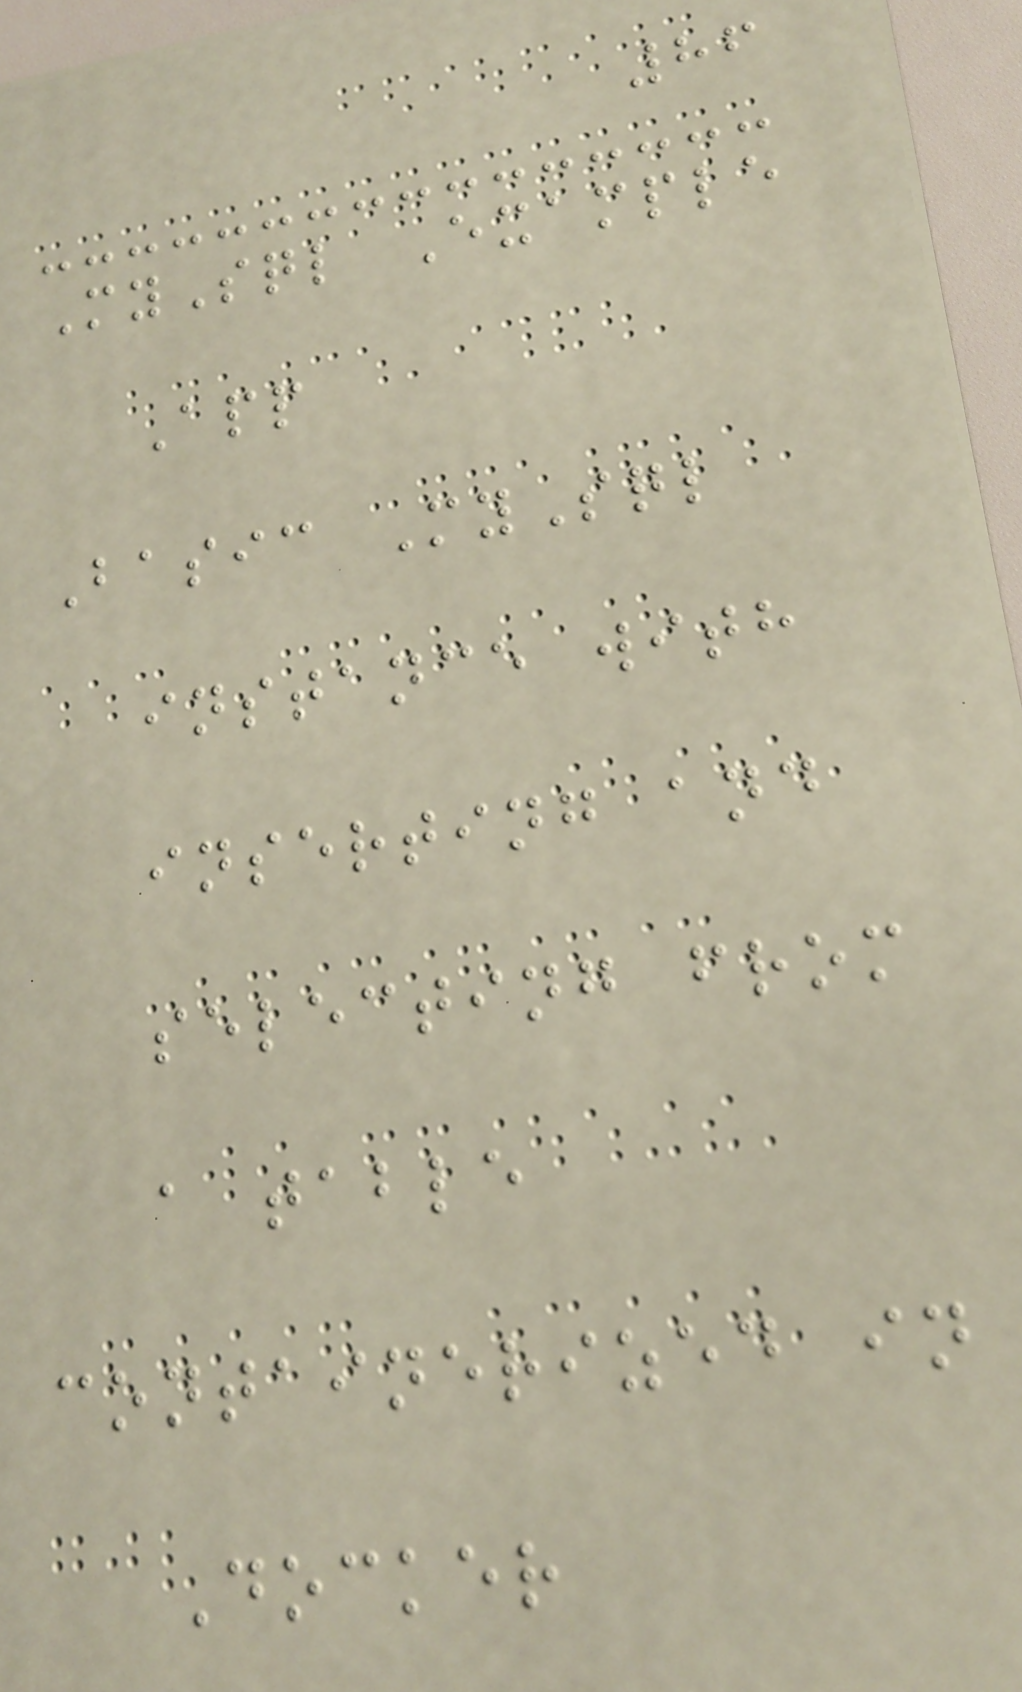86
MySql Example
App
Basic MySql
instance with
inserting and
selecting from
a table
containerized in
Docker
